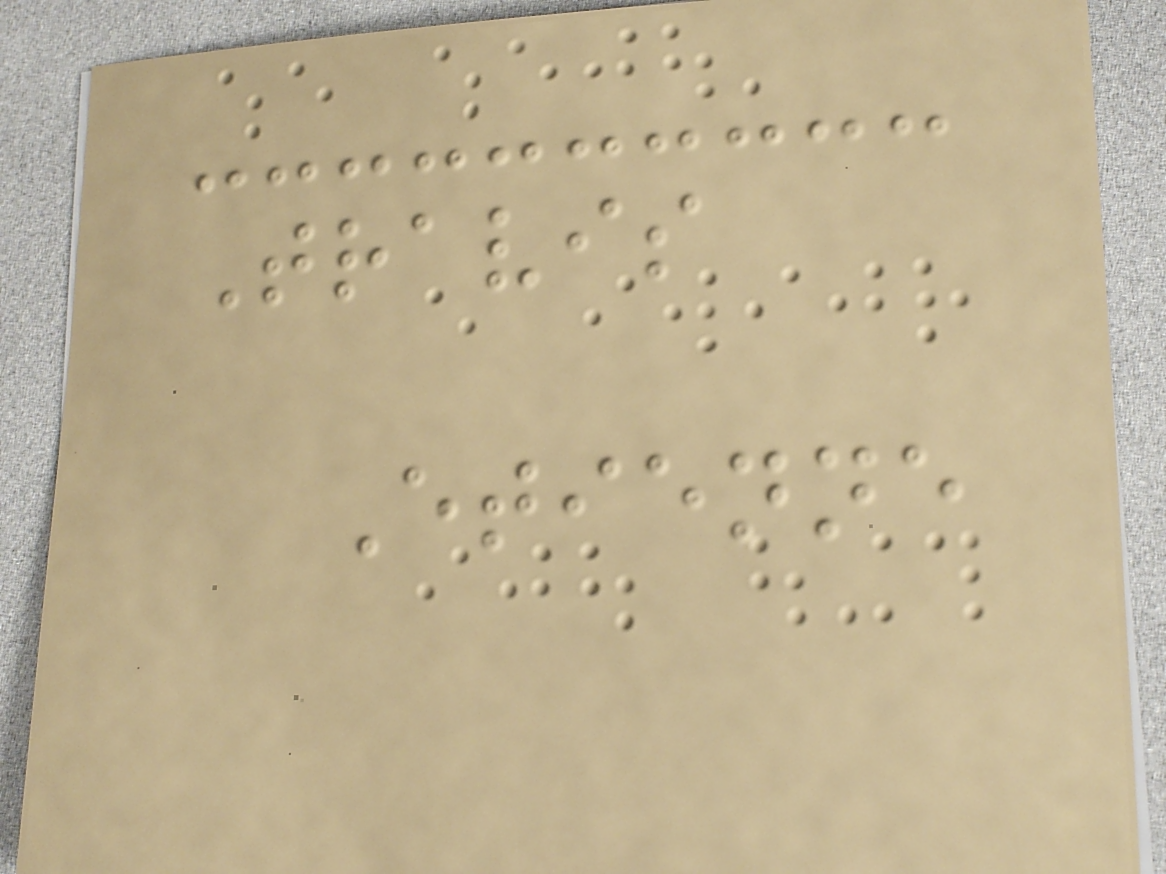Travis
Etienne
